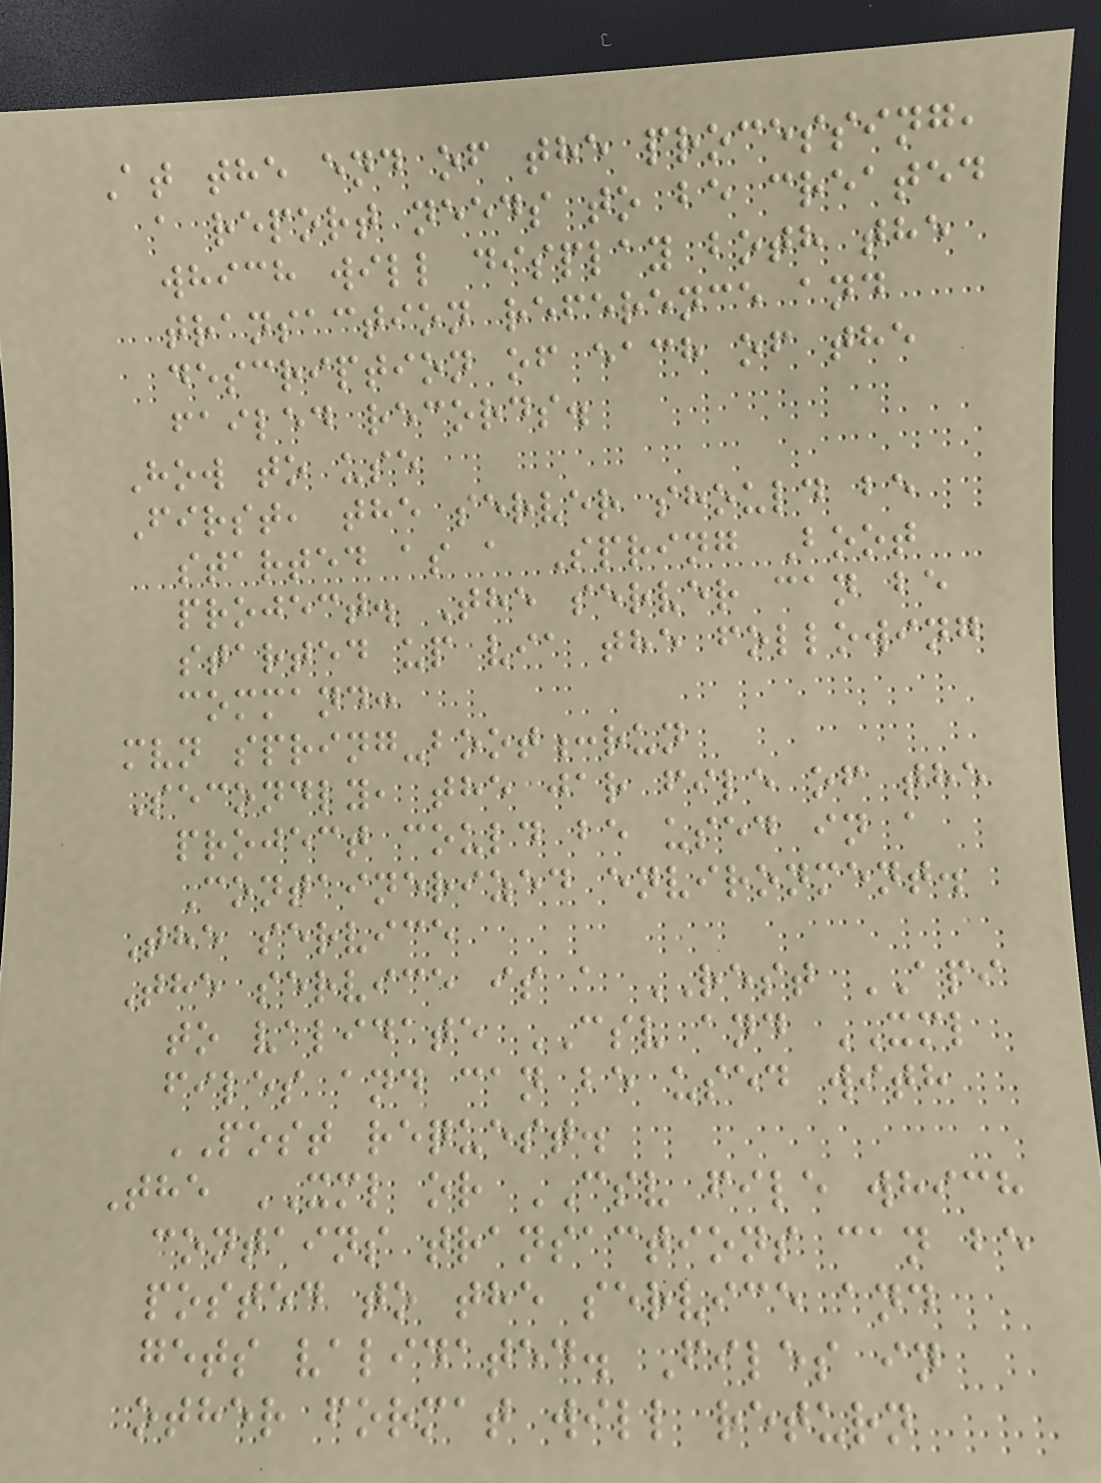At the end of the processing,
a report needs to be created
which will display both the
transaction reference and
description of each of the
failed records.
How to use
First, the server should be
started as a Spring Boot
project. The server can be
started up via the following
command:
mvn spring-boot:run
Secondly, the jar file of the
project could be used in a
Containerized environment.
The service
The service is a REST API
to validate CSV and XML
files and can be used with
POST request.
The XML or CSV file which
contains transactions can be
posted to the service and
gets validated. Files in
other format will return
